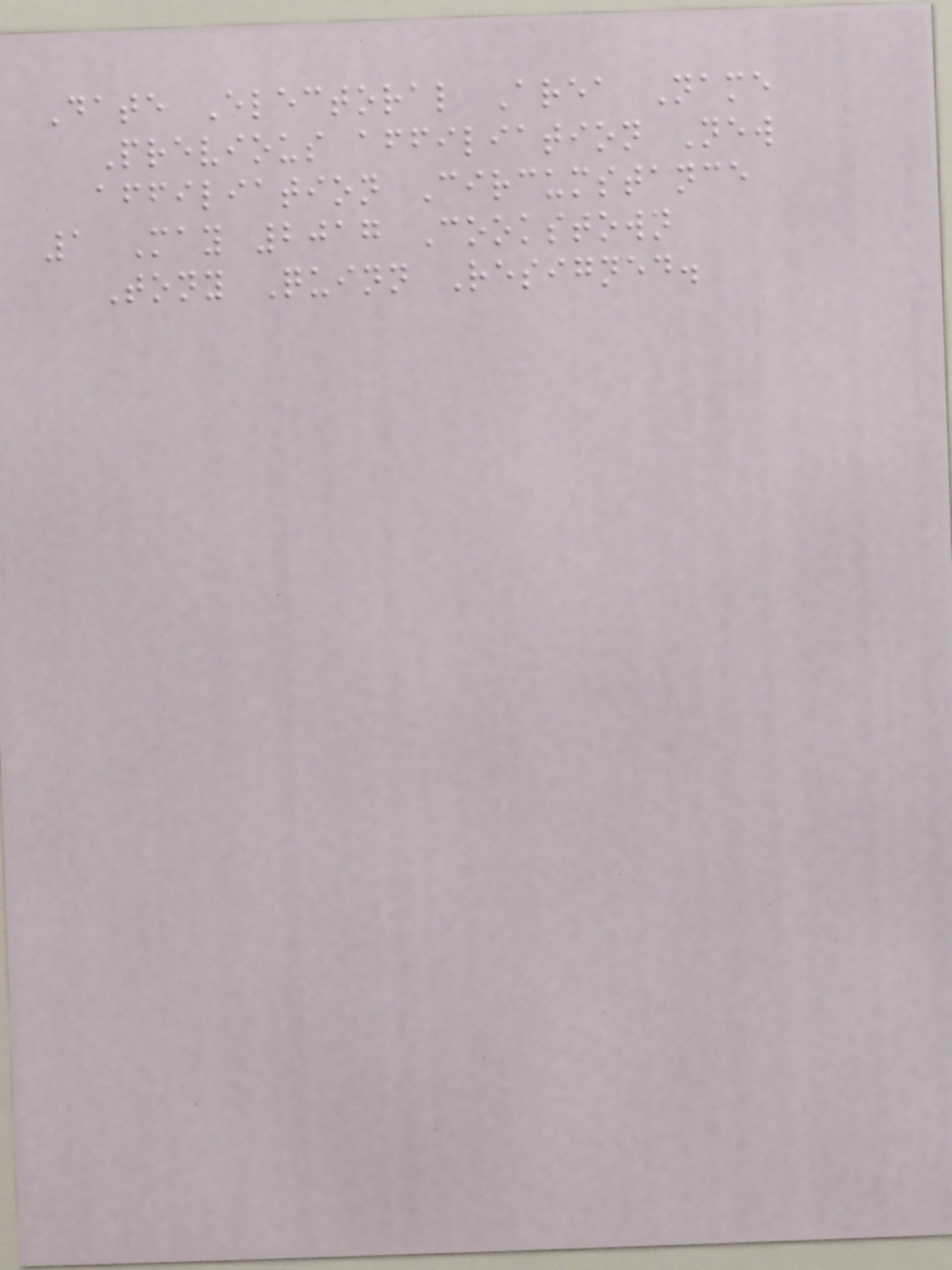Date Electoral Area Name
Previous affiliation New
affiliation Circumstance
1 May 2017 Cookstown
Tony Quinn Resigned.
